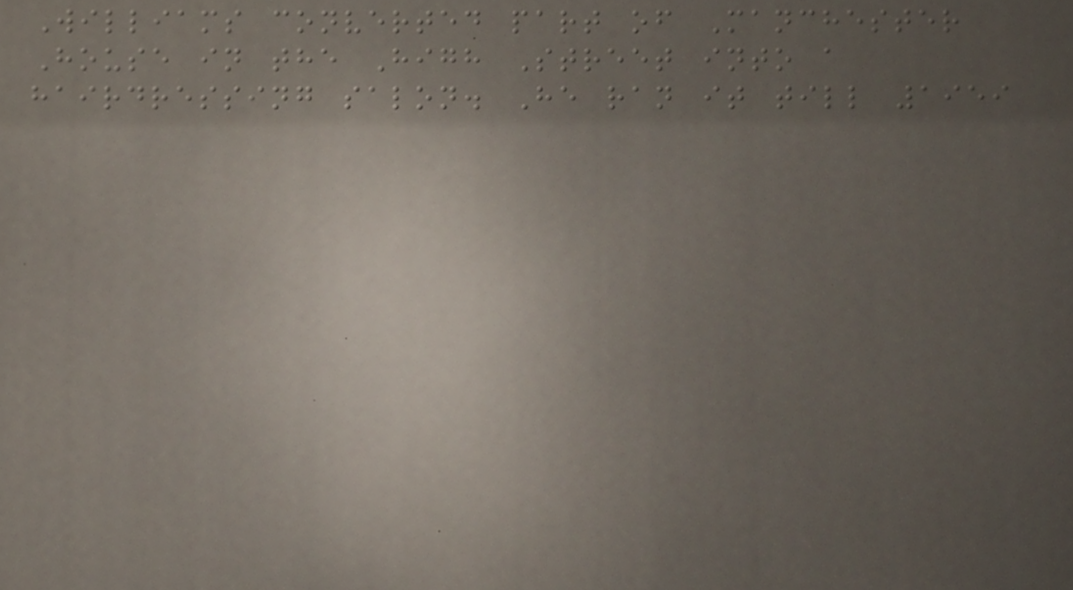Williams converted part of Manchester
House in the High Street into a
hairdressing salon. He ran it till 1959
